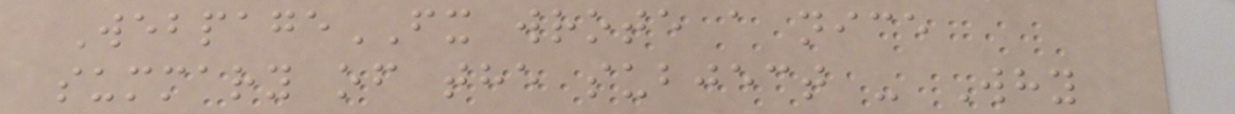WebpageFX wrote a nice
summary of the subject - Why
